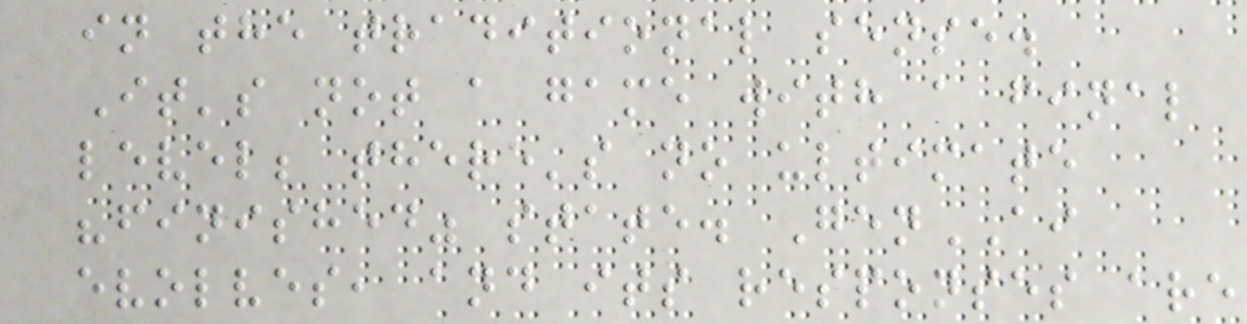in the traditional sense.
It's not a game with a final
level; there's no ultimate
"finished" state. GenAI
evolves, and its responses are
